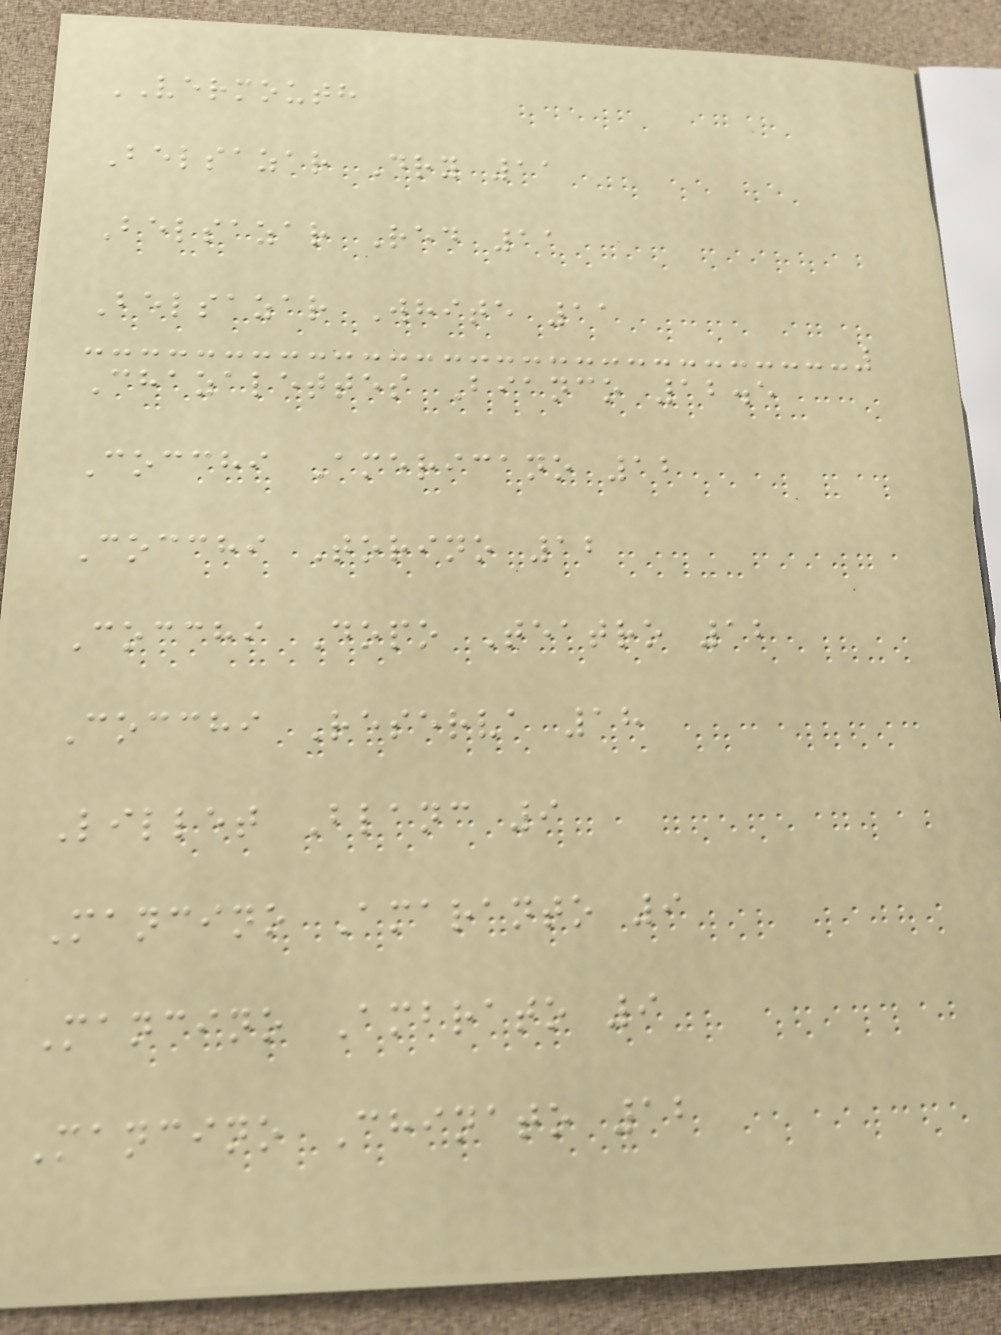VERMOUTH
Belsazar Dry 11
Belsazar Red 11
Belsazar White 11
Chazalettes Bianco 12.5
Cocchi Americano 12
Cocchi Torino 12
Cocchi Dopo Teatro 12
Cocchi Reserva 18
Lillet Blanc 9
Mancino Amaranto 9
Mancino Ambrato 9
Mancino Chinato 12
